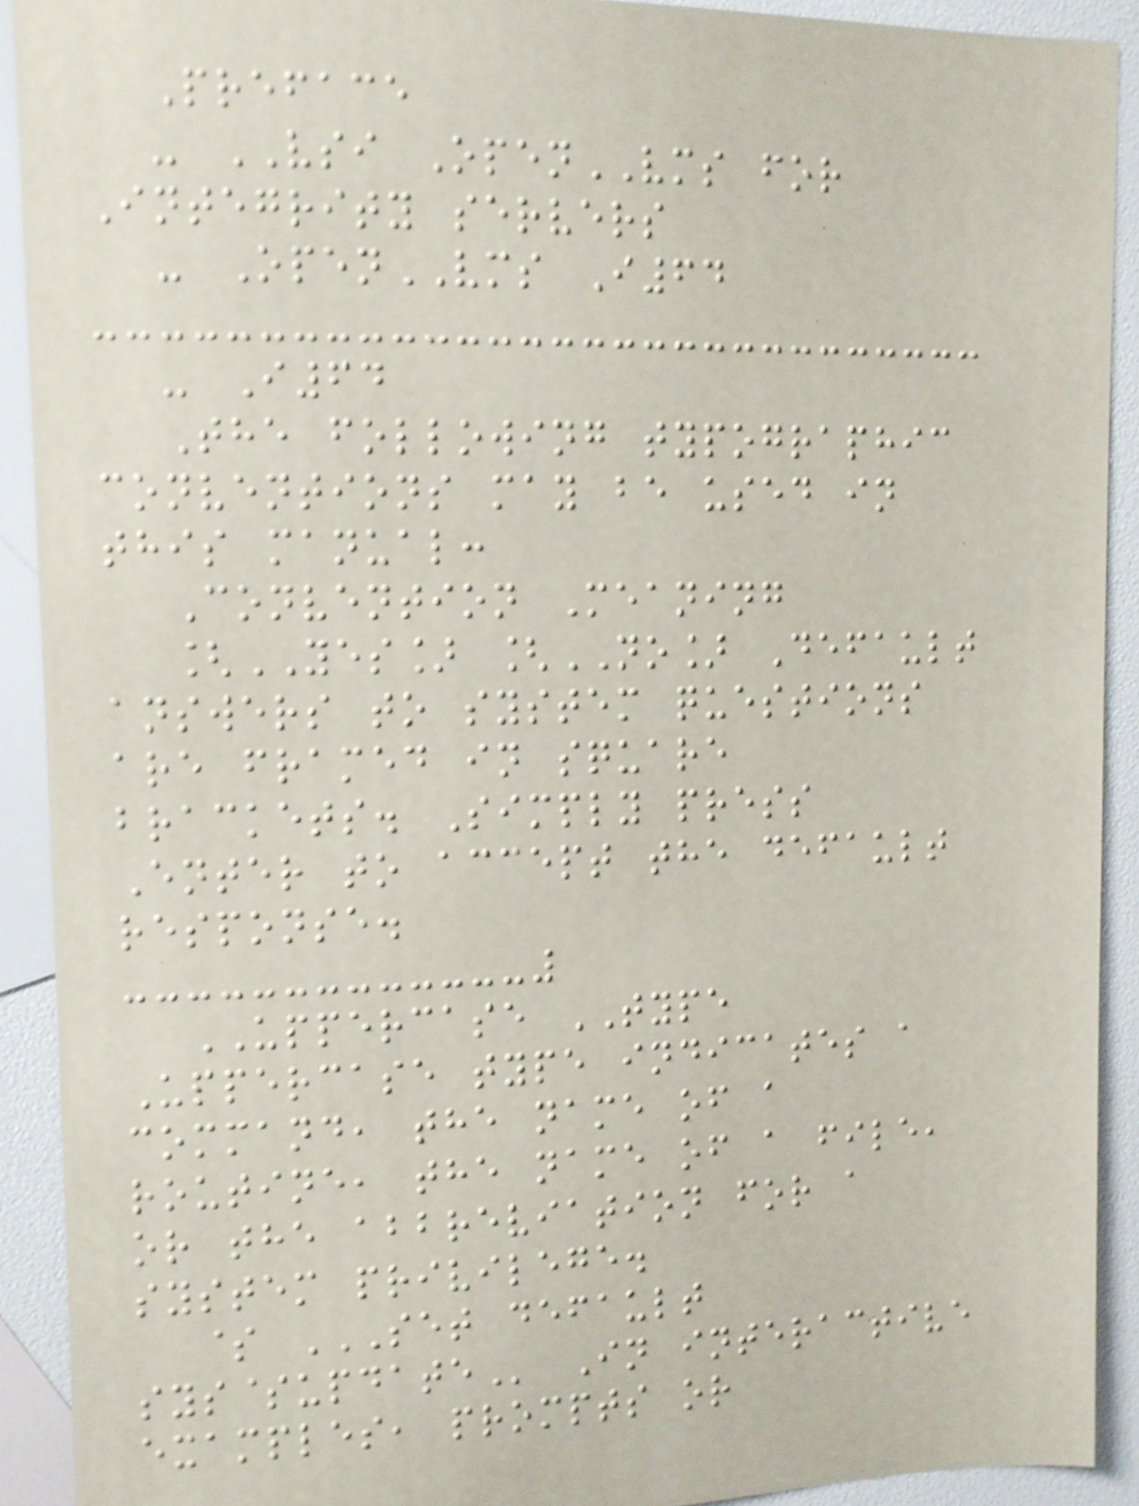Preface
- VSI OpenVMS for
Integrity servers
- OpenVMS I64
- I64
The following typographic
conventions may be used in
this manual:
Convention Meaning
[YES] [NO] Default
answers to system questions
are framed in square
brackets. Simply press
Enter to accept the default
response.
UPPERCASE TYPE
Uppercase type indicates a
command, the name of a
routine, the name of a file,
or the abbreviation for a
system privilege.
$ SET DEFAULT
SYS$UPDATE In interactive
examples, prompts or
